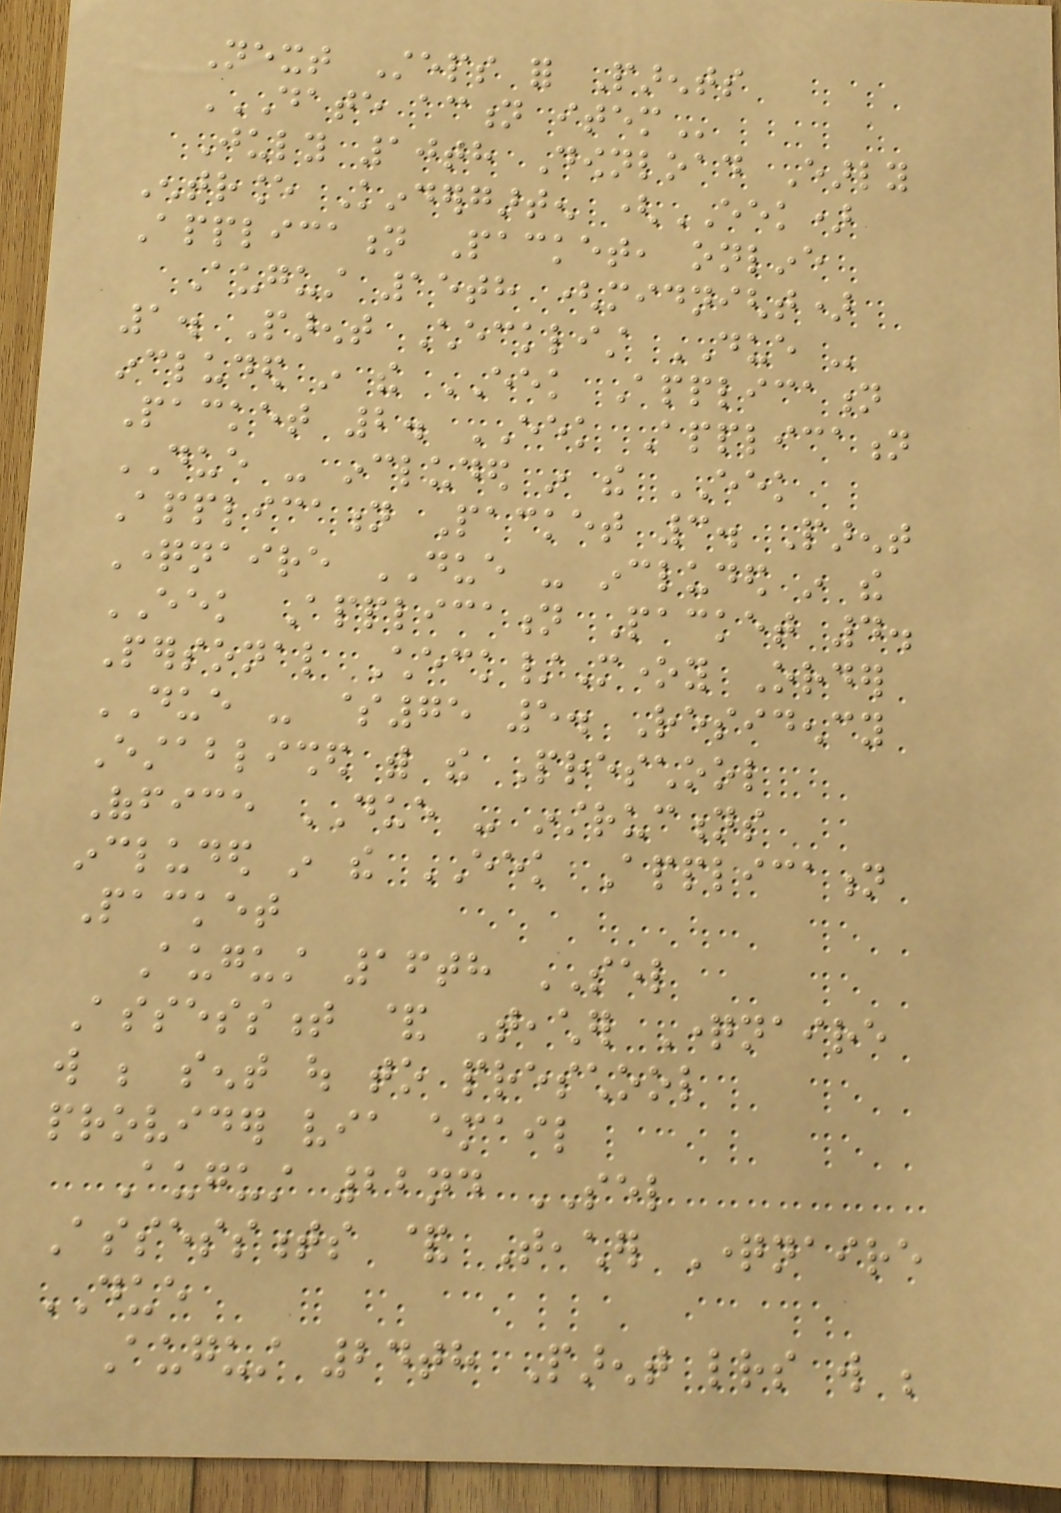Next Steps for Parents
DATE ACTION ITEM
July 10th Download Early
Entrance Kindergarten (EEK)
Application Packet, online
August 15th (midnight)
1. Parent Checklist DUE -
included in the EEK Application
Packet 2. EEK Application
DUE - included in the EEK
Application Packet 3. Parent
Questionnaire DUE - included in the
EEK Application Packet 4.
Personal Check/Money Order
DUE - $75 5. Residency
Established with the Preschool
Office DUE - instructions
included in the EEK Application
Packet
August 16th SEL
Assessment & Teacher Questionnaire
will be sent out to preschool
provider via email
August 22nd SEL
Assessments & Teacher Questionnaire
DUE
August 24th Parent letters will be
